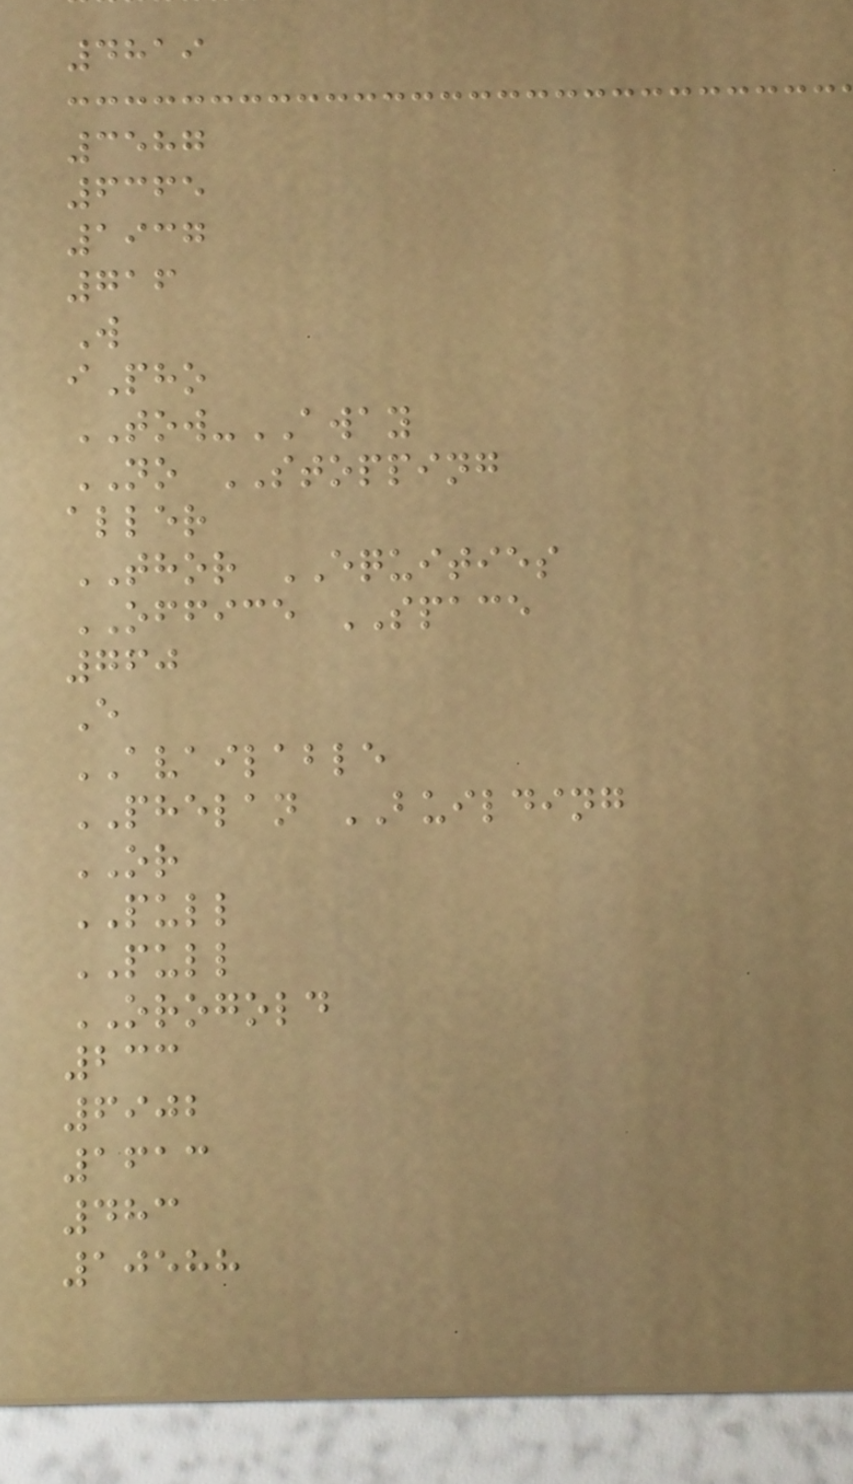4819
3587
6365
1937
716
W
iPho
TOW-AWAY
NO STOPPING
aller
THOR EQUITIES
OFFICE SPACE
760
E
AVAILABLE
PHELAN BUILDING
OR
PULL
PULL
OROGOLD
233
6902
1613
483
10588
